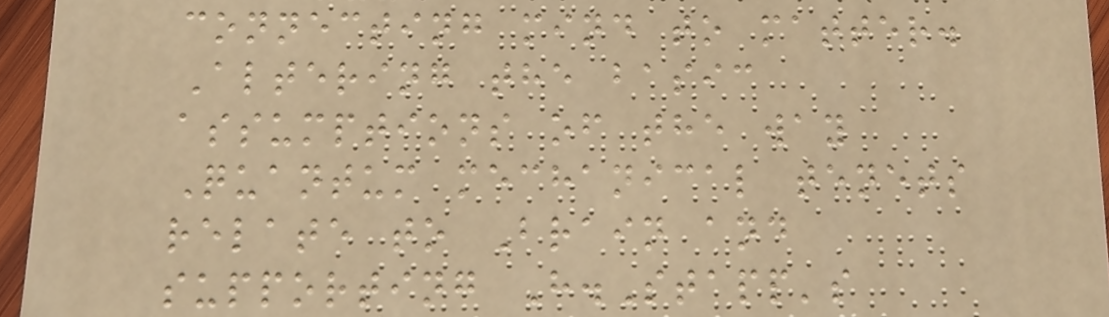connecting mind to matter.
Altering the basic
assumptions of the way
Quantum mechanical tenets
relate to Brain and
supporting H.Stapp's
